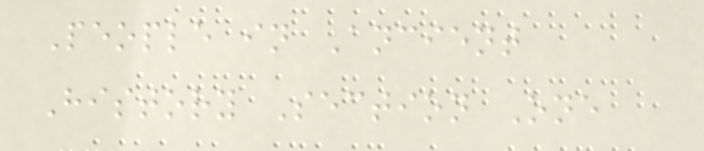People in Ancient
History Section One
